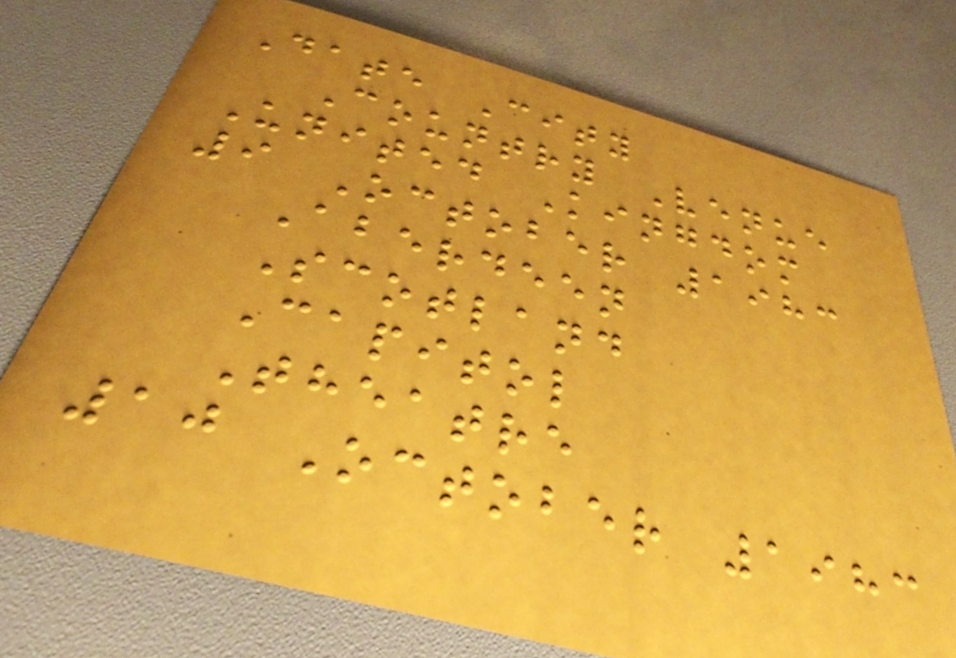Date City
Country Venue
United Kingdom
9 October 1983
Aberdeen
Scotland
Capitol
Theatre
10 October 1983
